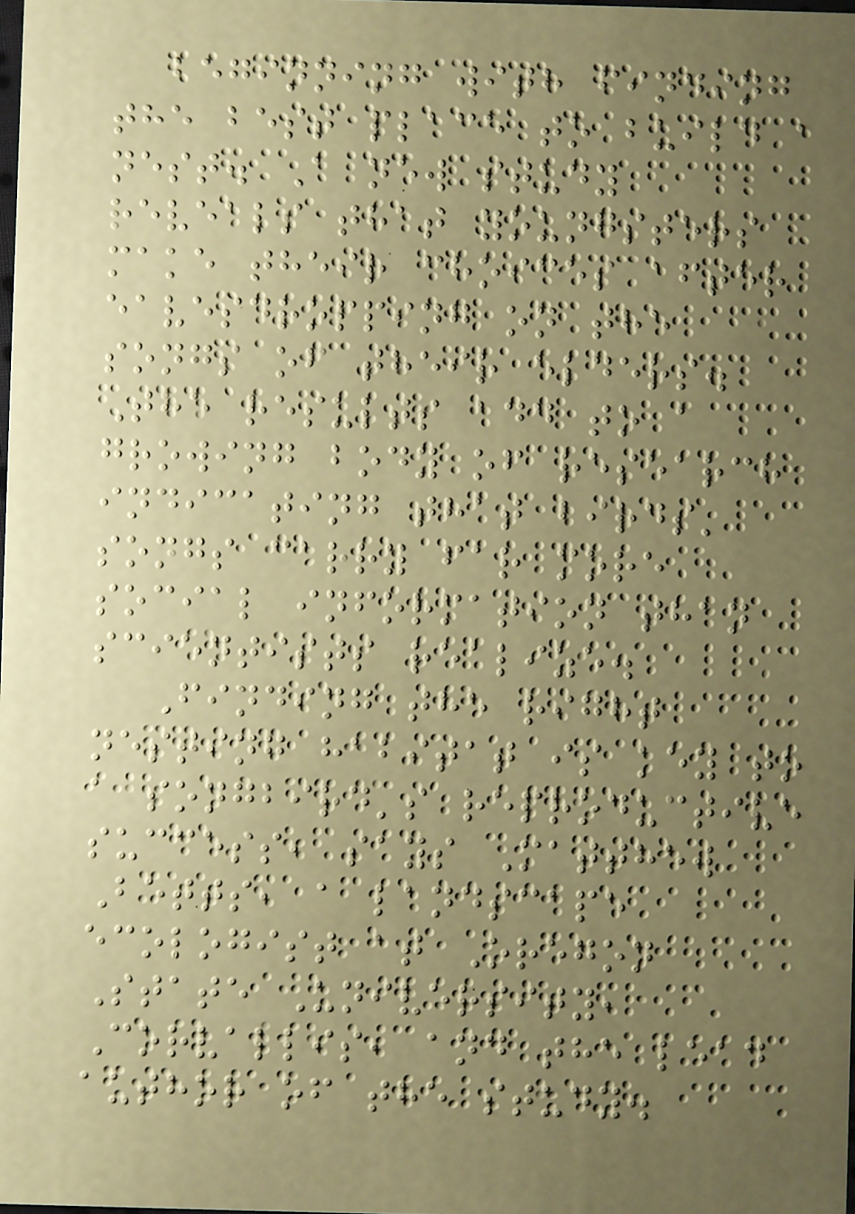beginning with finding
the best place to build a
nest. A new study
reveals that youngsters
make their choices after
eavesdropping on the
songs of their elders.
The results add to a
growing body of research
indicating that birds'
songs carry far more
social information than
scientists realize.
Finding the right
nesting habitat is key to
a songbird's reproductive
success, says Matthew
Betts, a landscape
ecologist at Oregon
State University,
Corvallis, and the lead
author of the study.
